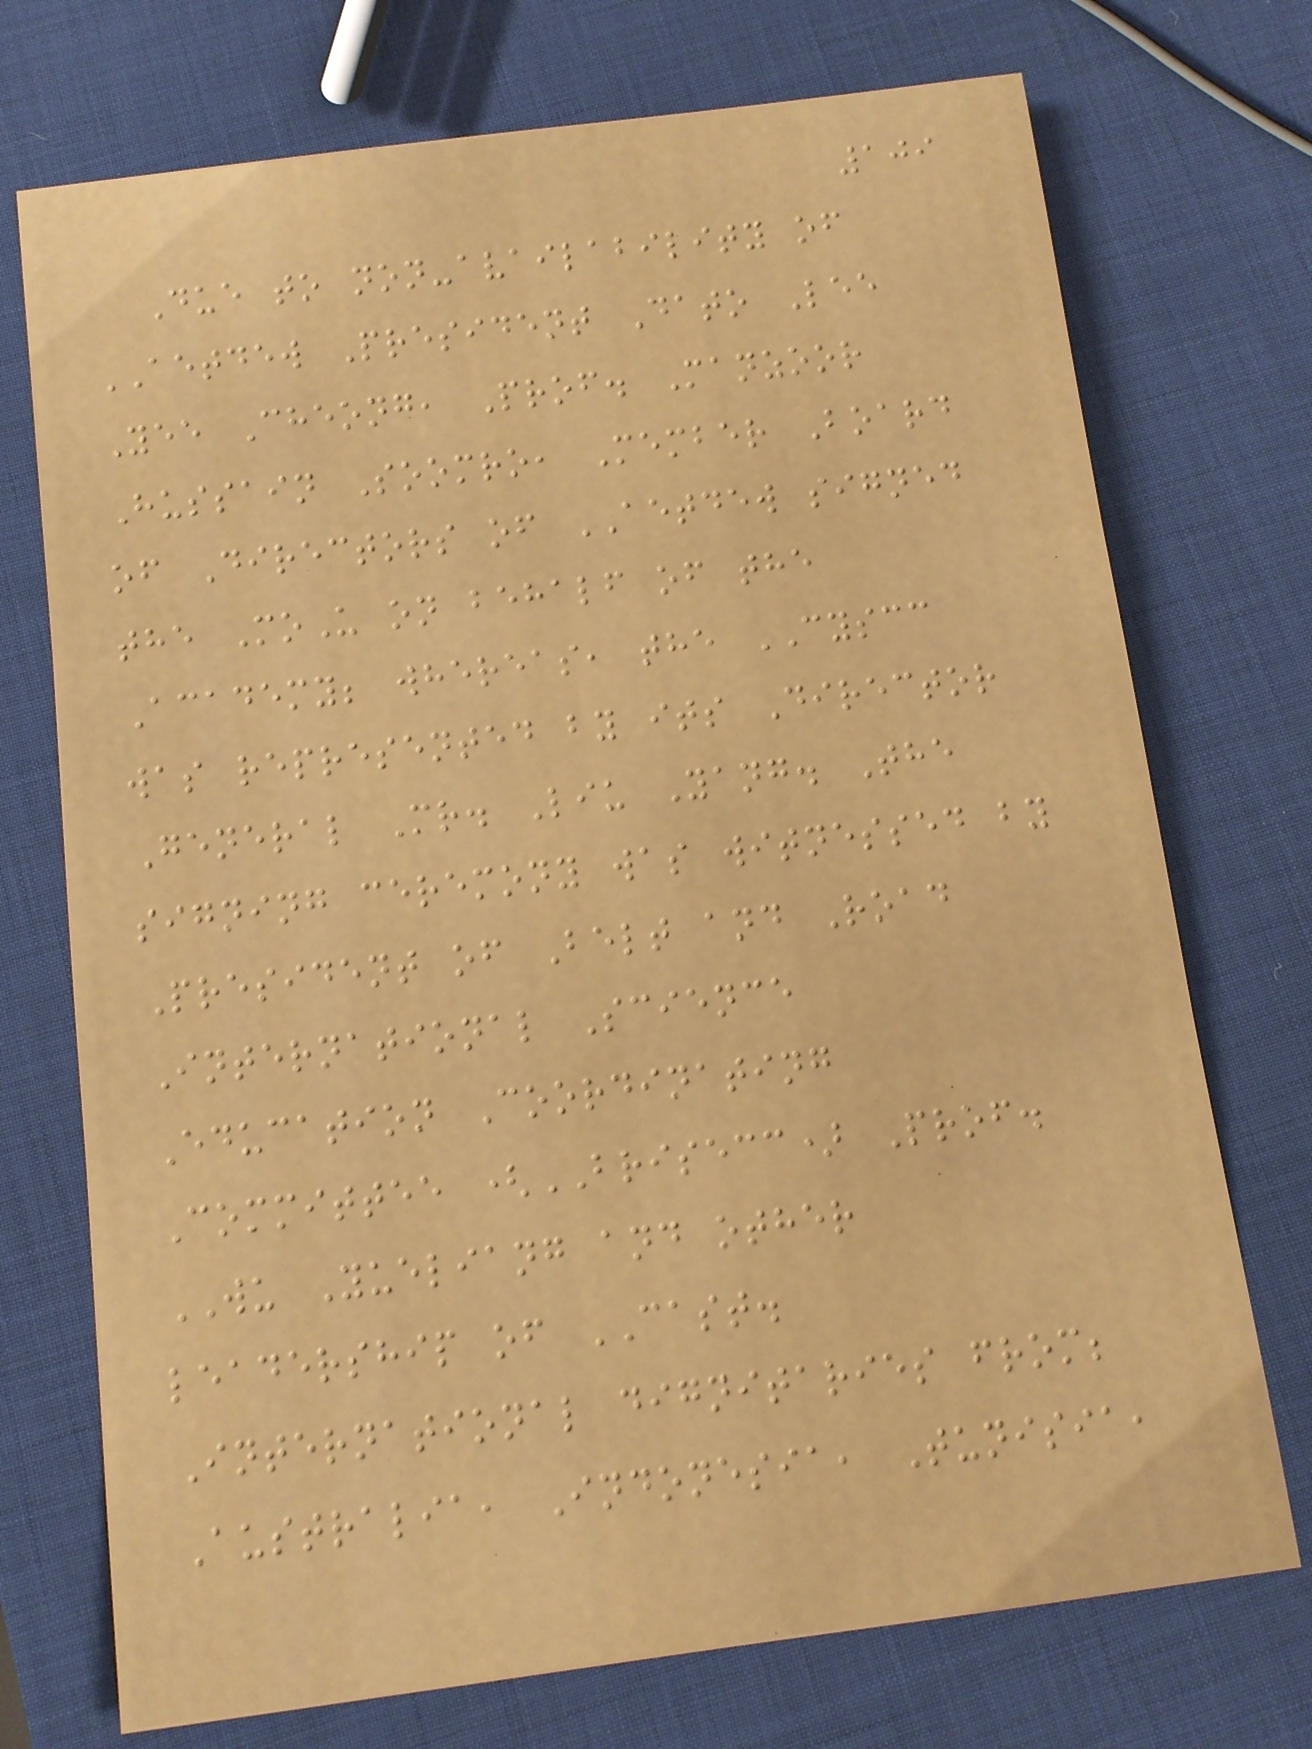109
Due to non-availability of
AETDEW President Dato Lee
Yee Cheong, Prof. Manzoor
Hussain Soomro, Member Board
of Directors of AETDEW signed
the MoU on behalf of the
Academy; whereas, the CYSCC
was represented by its Director
General Mr. Liu Yang. The
signing ceremony was witnessed by
President of Belt and Road
International Science
Education Coordinating
Committee (BRISECC) Prof.
WU Yueliang and other
leadership of CAST.
International dignitaries from;
Australia, Indonesia, Tunisia,
